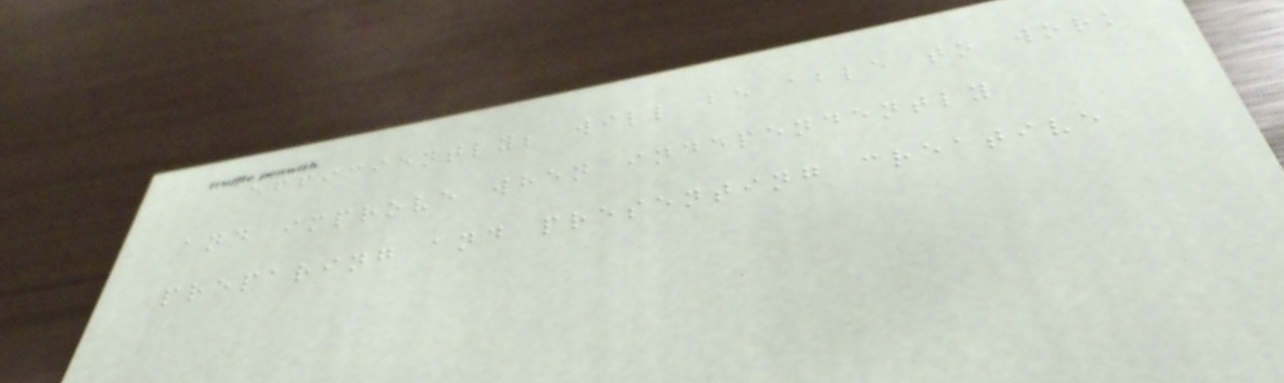efficiently; will be able to work
and improve when independently
preparing and presenting creative
